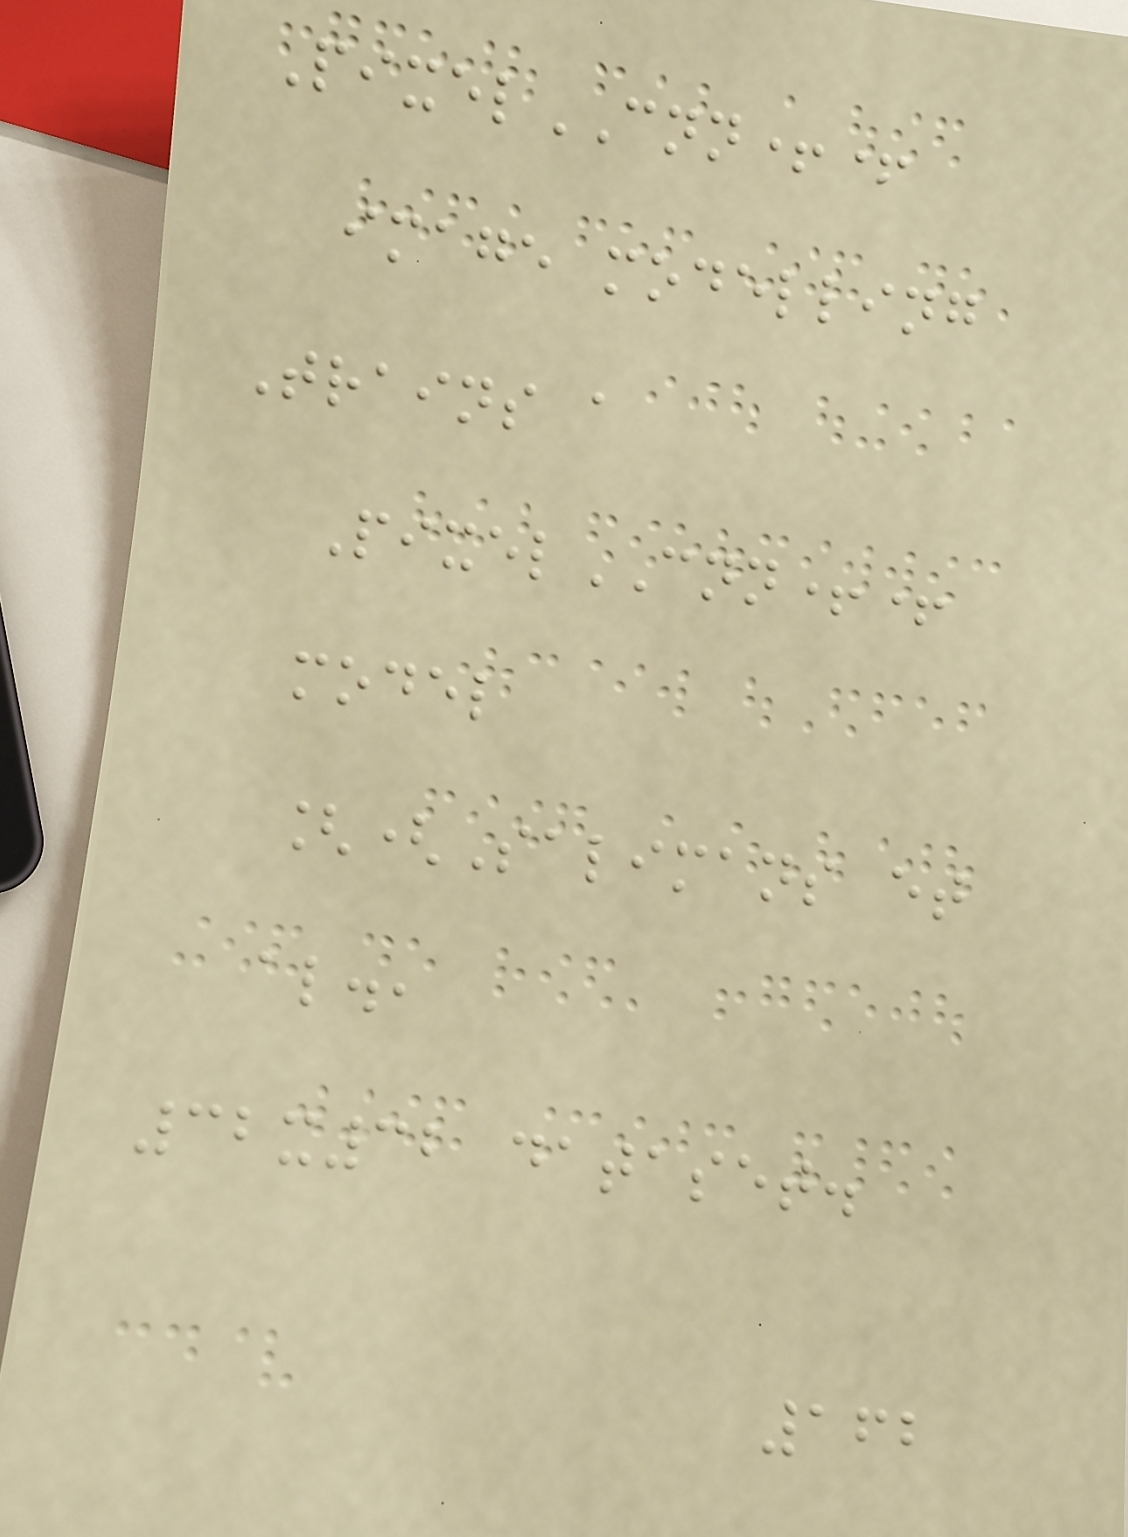PixelCNN++
image modelling
Trains a
PixelCNN++
model
[(Salimans et
al.,
32x32 dataset.
162
